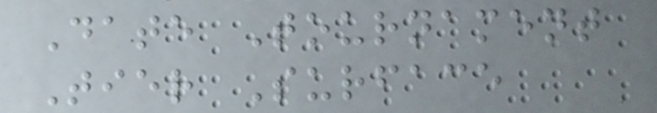Date Tournament
Tier Surface
